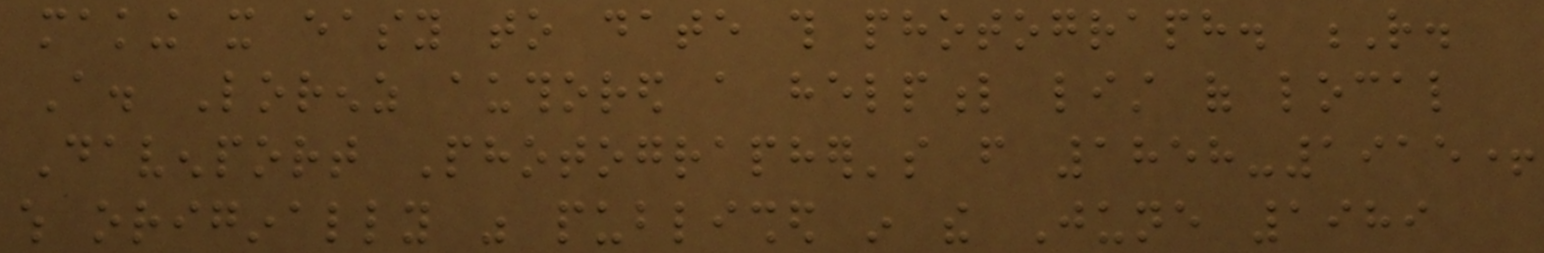making it easy to date this photograph. R.
A. Lorenz authored a helpful list of local
Davenport Photographer's from 1858-1915+
which originally was published in the June 1989
